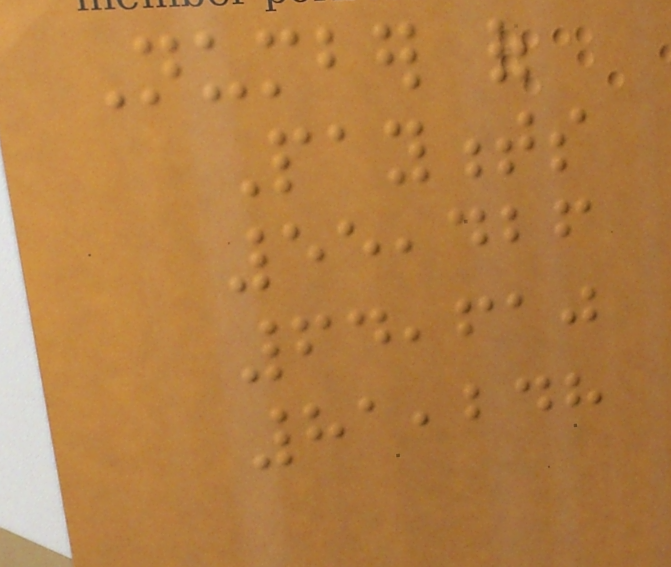Number of
Payments
55,426
64,610
81,248
